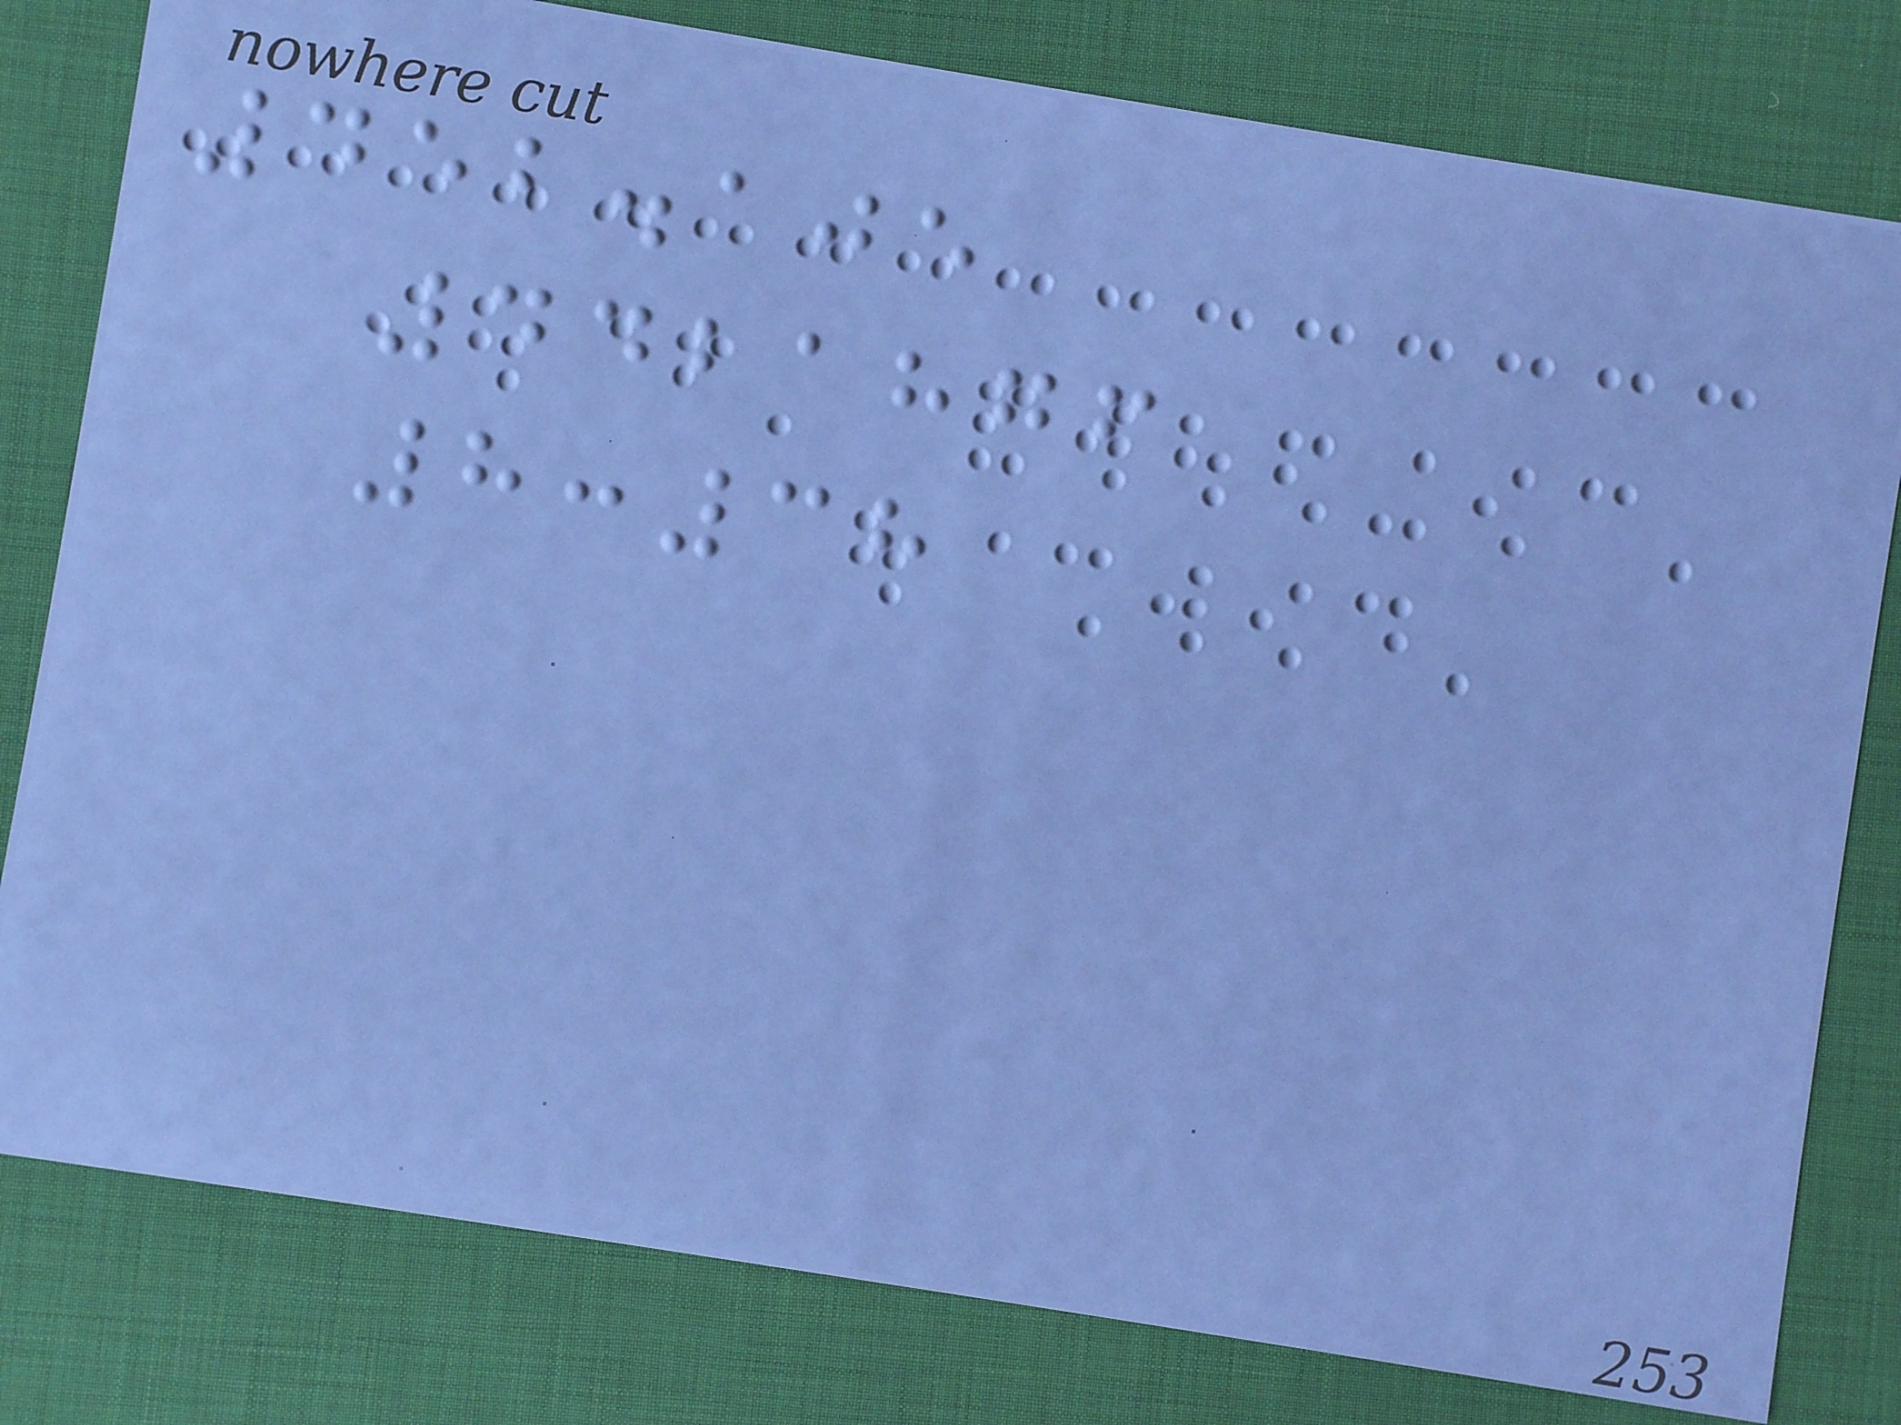452.105
4421876
8:38
